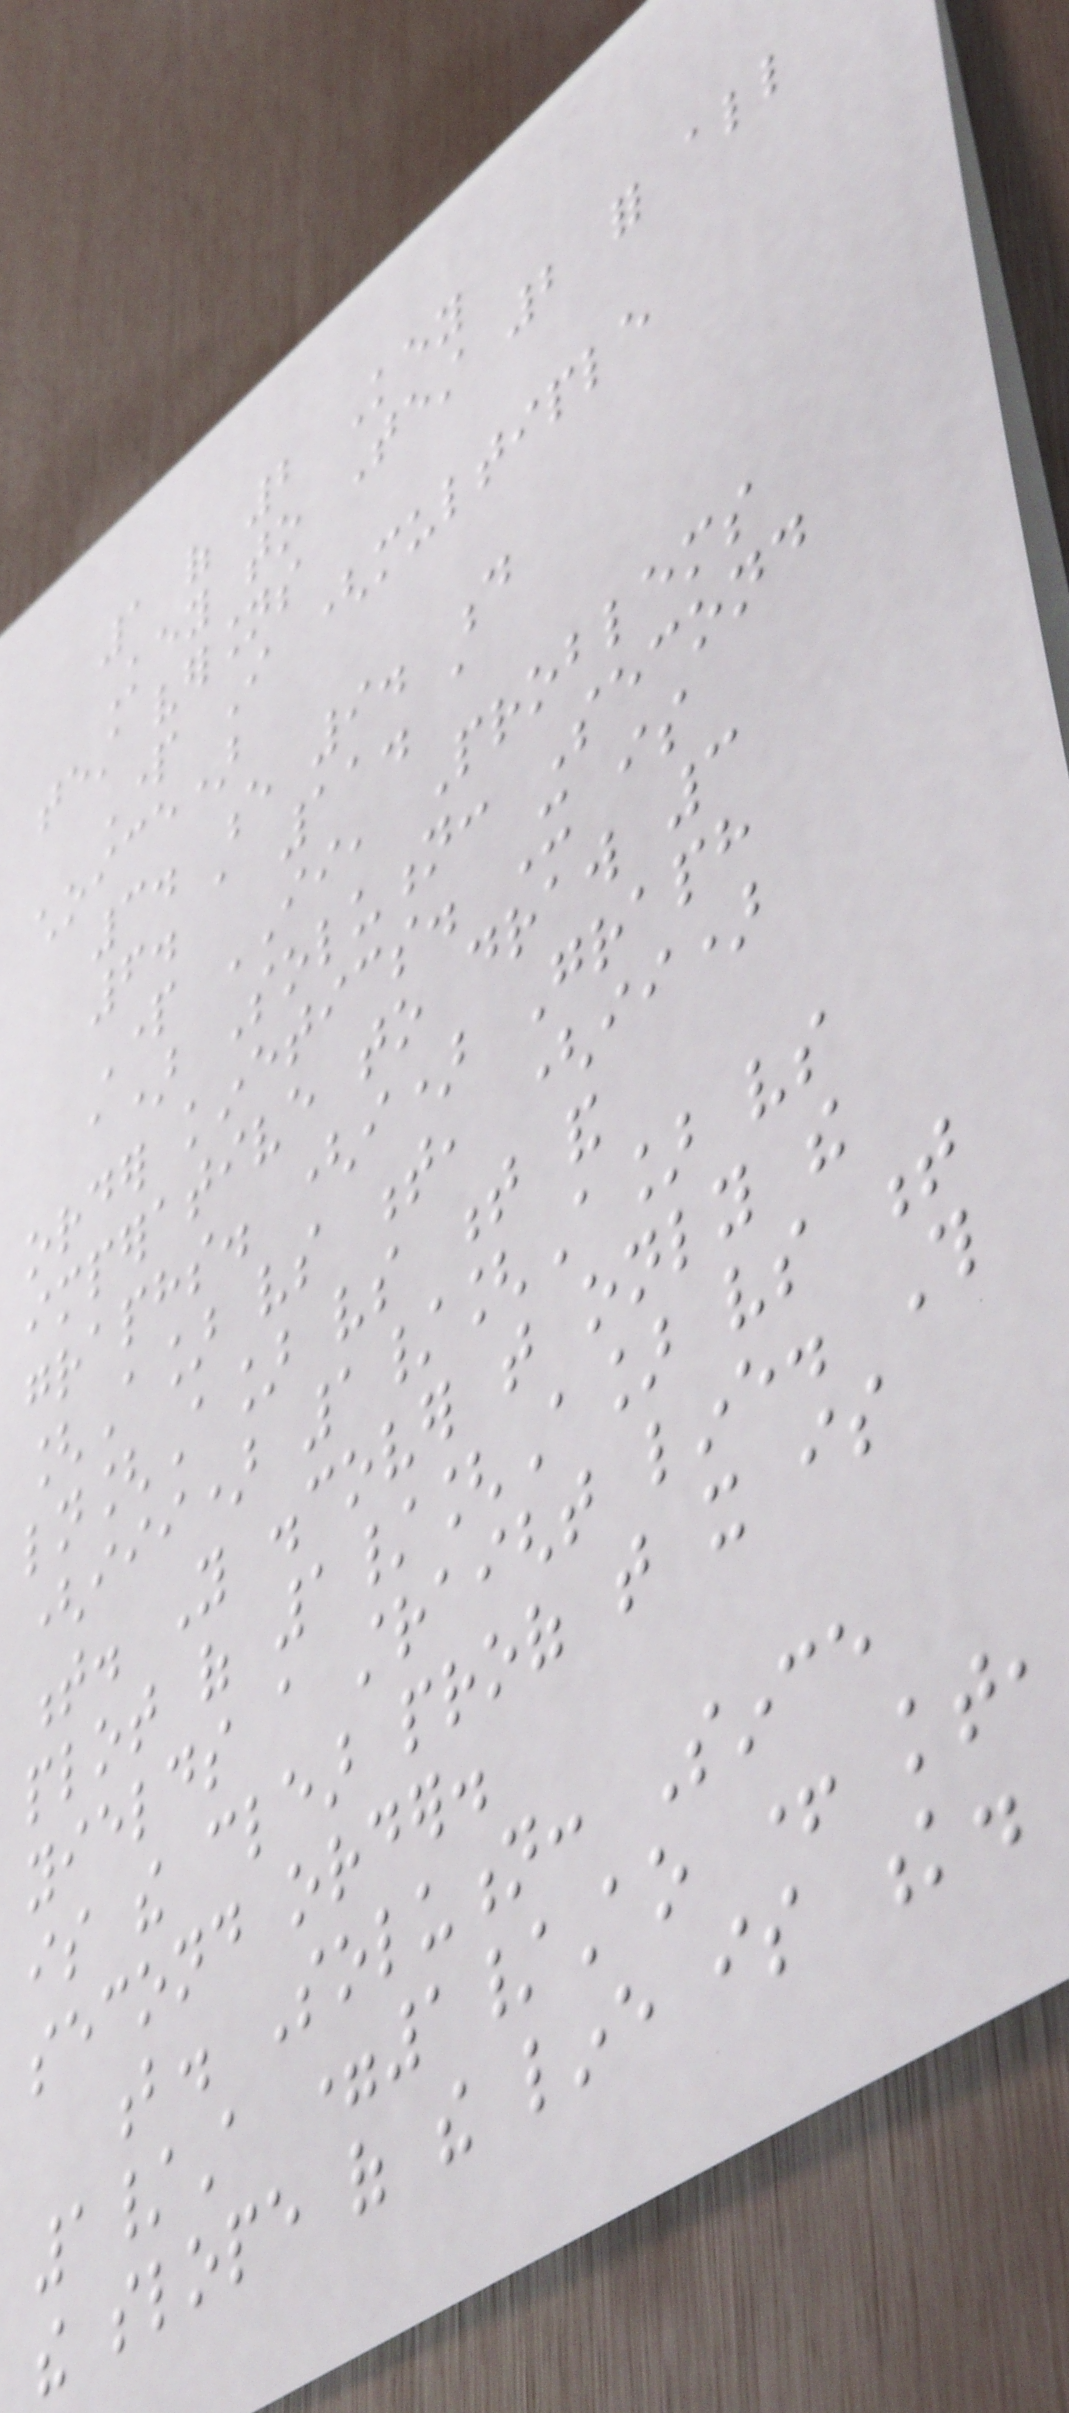1 of 2 Key
Key to Test 2 for all
test versions
Part I (multiple
choice)
3. e 9. d
6. a 11. a
Part II, Problems
a) Solution: Second
order kinetics. It is
imperative to draw 3
graphs. (i) Graph
[A] vs t, (ii)
ln[A] vs t and
(iii) 1/[A] vs
t. You discover that only the
plot of 1/[A] vs t
yields a straight line. This
is the clear proof that it is
second order.
b. Solution: Since
1/A =1/Ao + kt,
the slope of the line is k.
